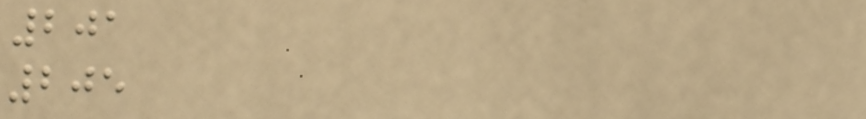201
205
